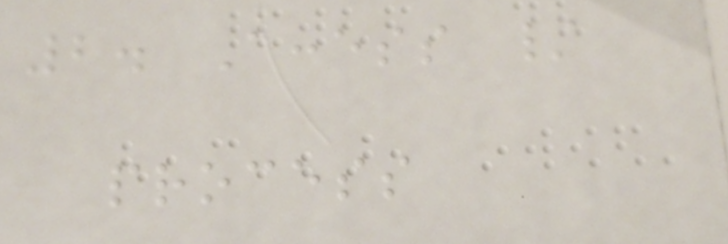2. Access /
process
